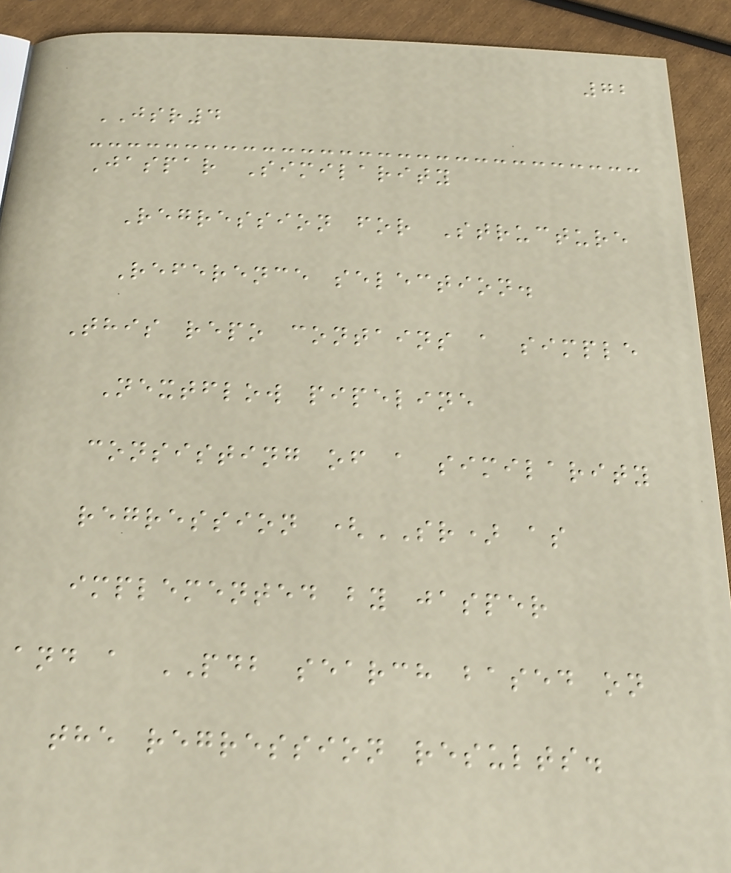72
JSR4
Jaspar Similarity
Regression for Structure
Reference selection.
This repo contains a simple
Nextflow pipeline
consisting of a similarity
regression (SR) as
implemented by jasper
and a PDB search based on
the regression results.
